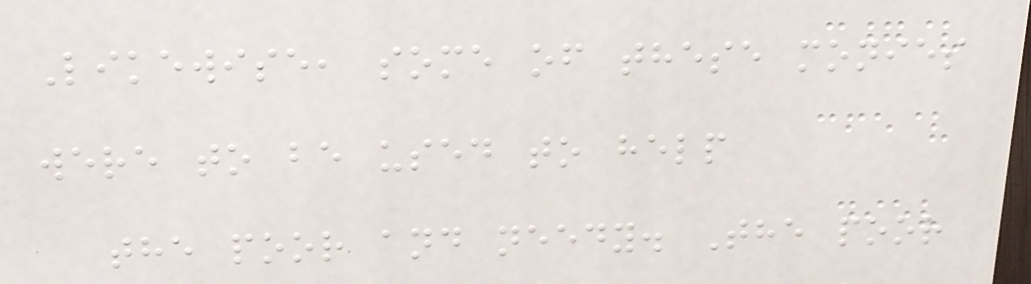Likewise, some of these monies
were to be used to help
the poor and needy. The poor
